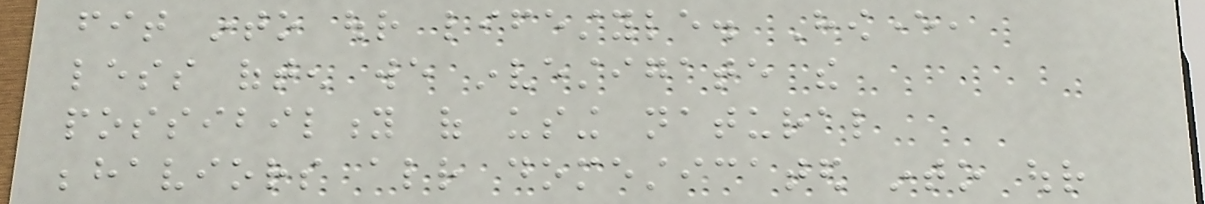fit into our lifestyle. However,
less often we investigate the
possibility of using natural
behaviors already domesticated into our
